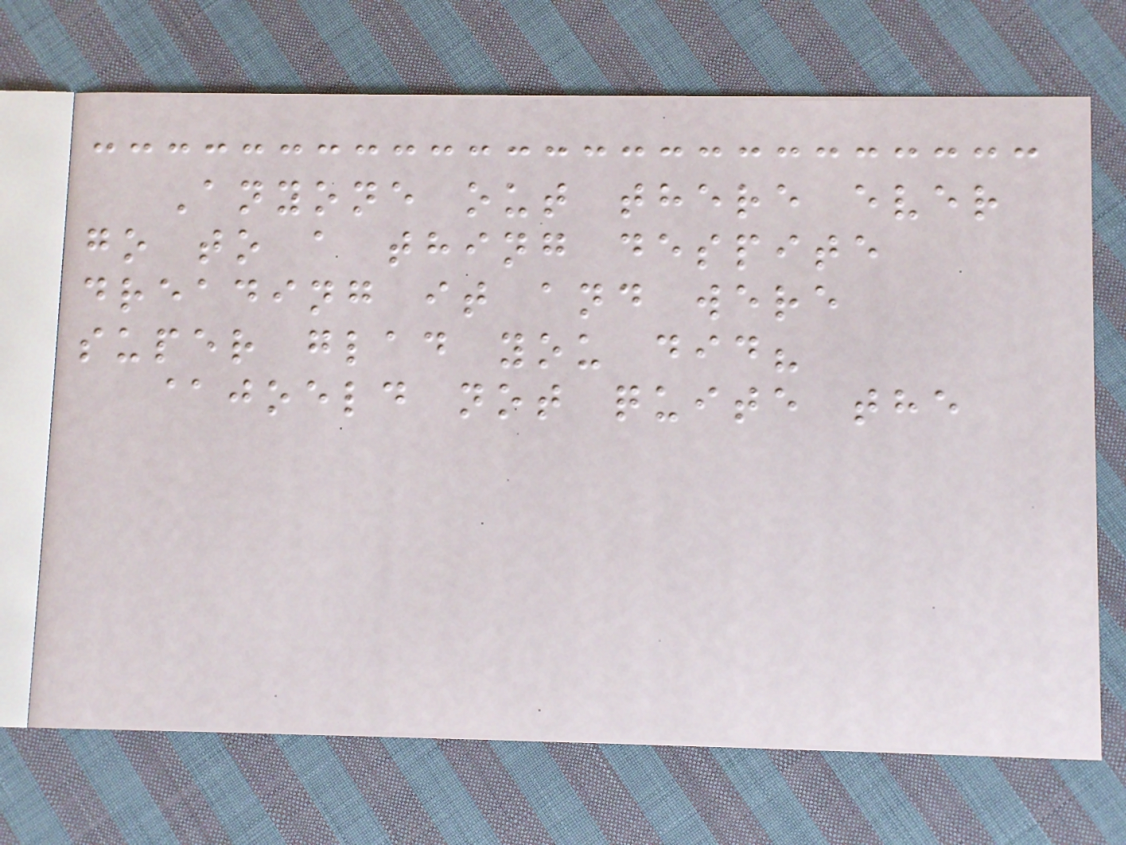Anyone out there ever
go to a thing despite
dreading it and were
super glad you did?
@joeld not quite the
